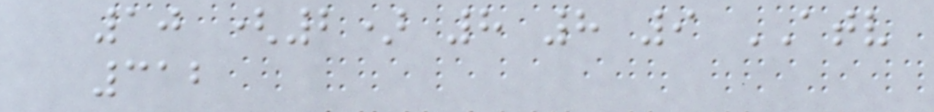10 (2) 8 8 9 ATV
312
